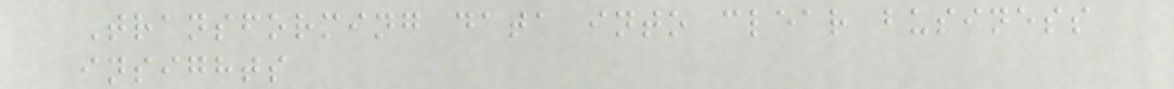Transforming data into clear business
insights
